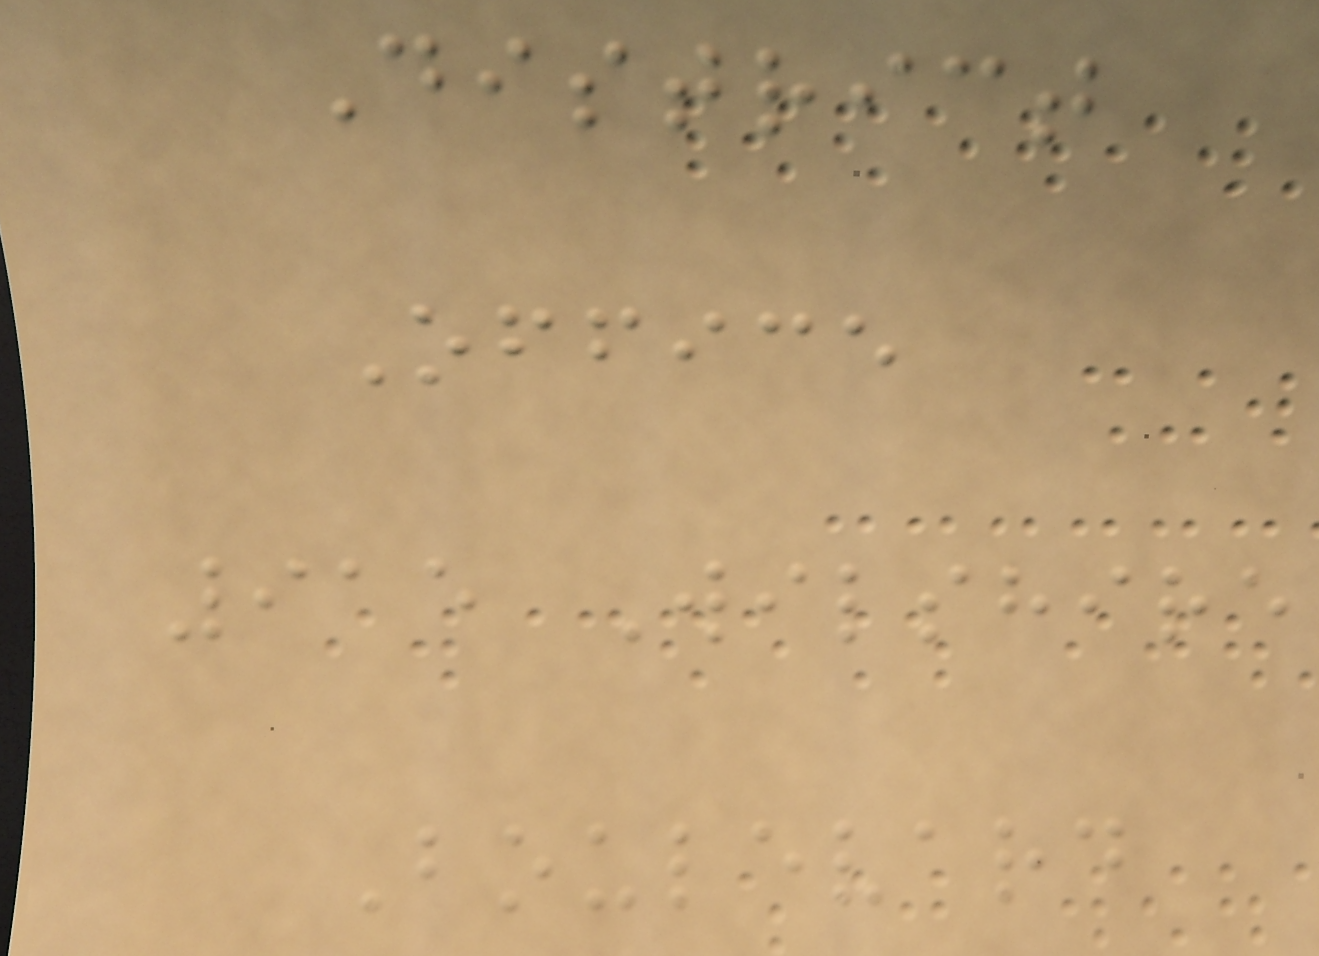District
Office
915 Wilshire
Boulevard
